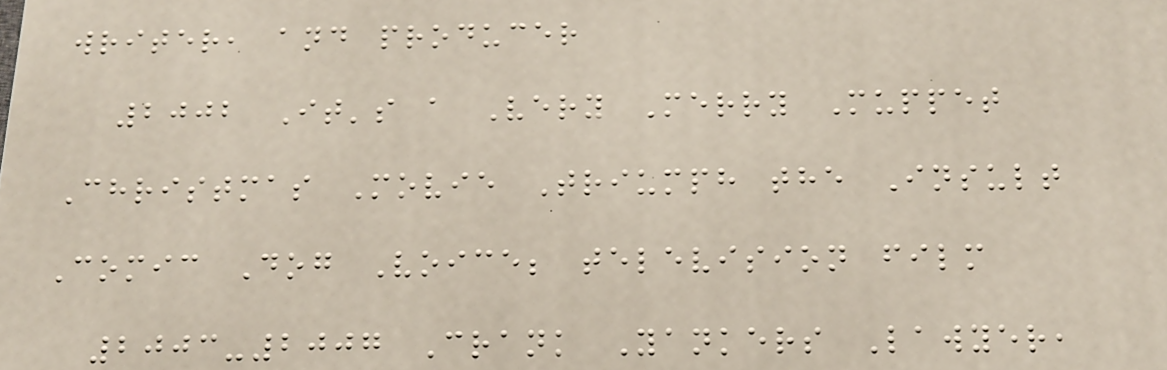writer, and producer
2002 It's a Very Merry Muppet
Christmas Movie Triumph the Insult
Comic Dog Voice; television film
2003-2007 Crank Yankers Lawyer,
